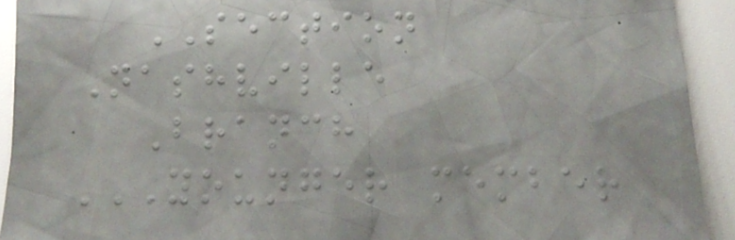SECTION
Nashville
Branch
YOUNGER MEMBER
